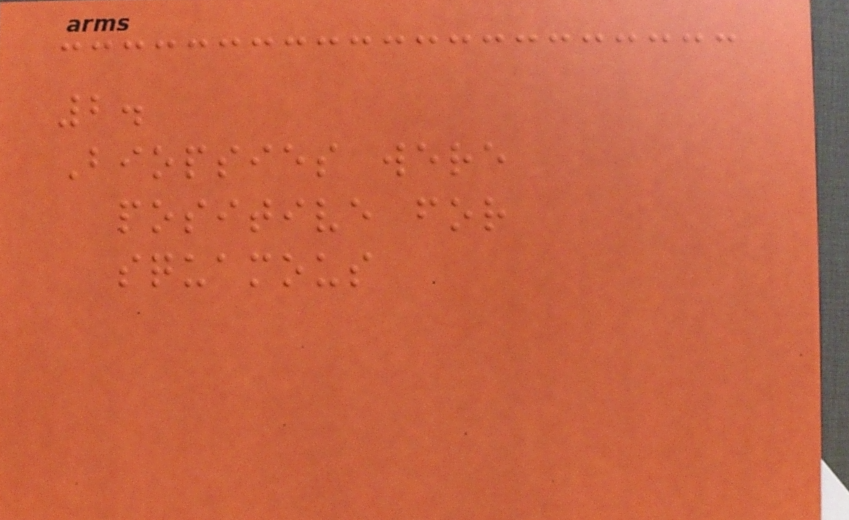2.
Biopsies were
positive for
squamous
